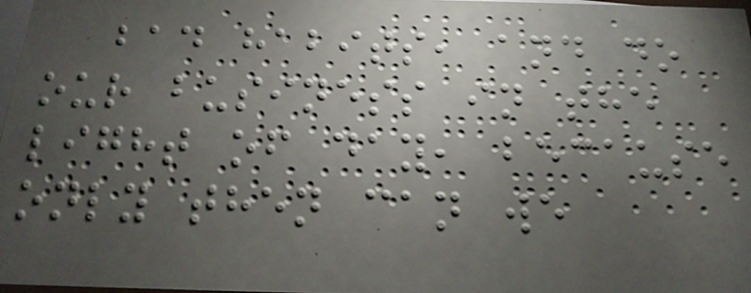bad habits, and do
our business in the
light of day, because
only then can we
